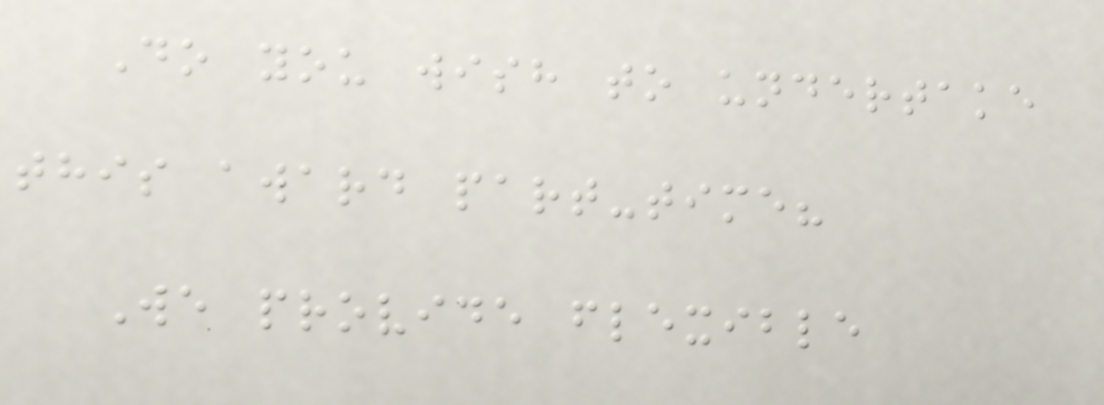Do you wish to undertake
this award part-time?
We provide flexible
